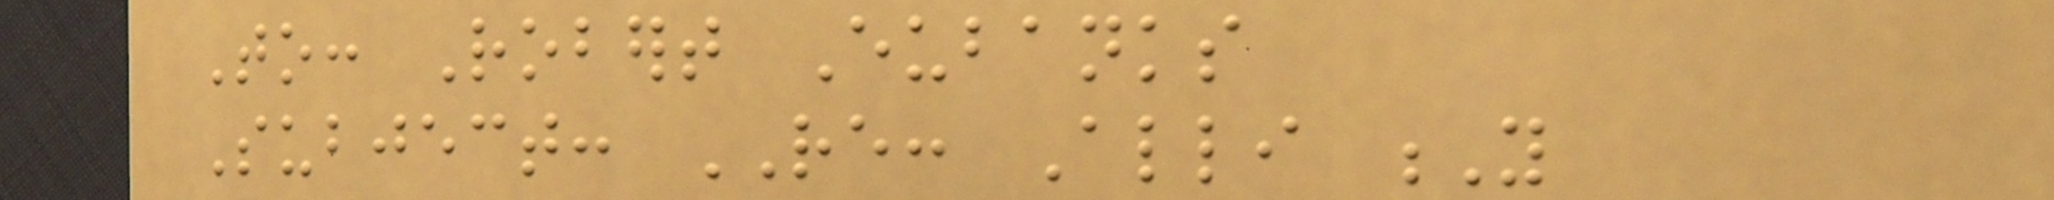To: Robert Eubanks
Subject: RE: Alli Y
